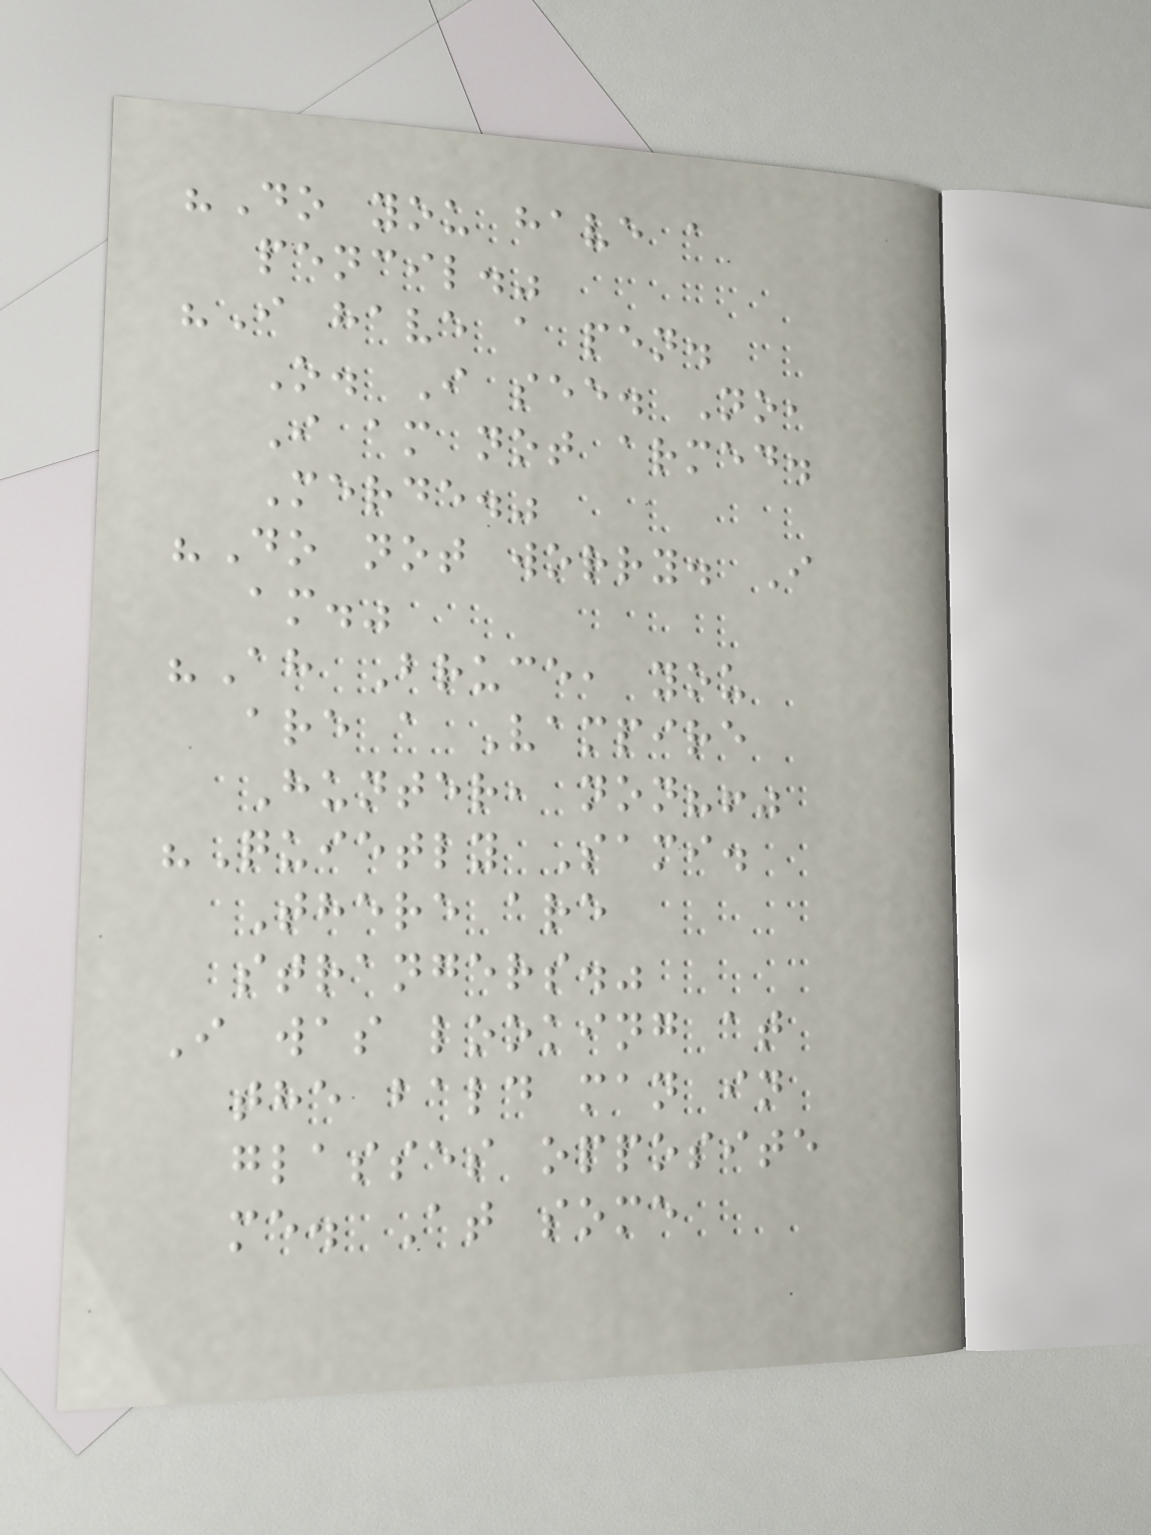"Do you have a
pencil."
"I have a pen.
O. I see. No,
I am not armed.
Merde."
"Do not worry. I
am."
"Ah Bruce, you
are a Vampire
Hunter, non?!"
"Quietly Sami.
There are
strangers."
I was looking at
the bald man in
glasses opposite
me. At some
